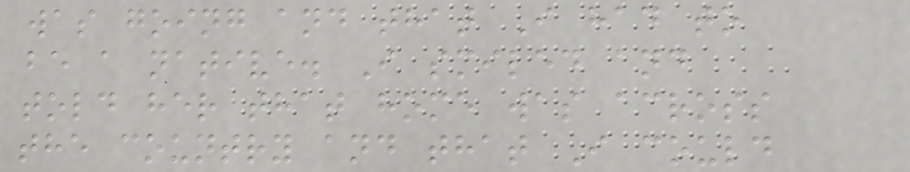was going and that I had to
be a native. I smiled and
told her that home was across
the country and that I could
